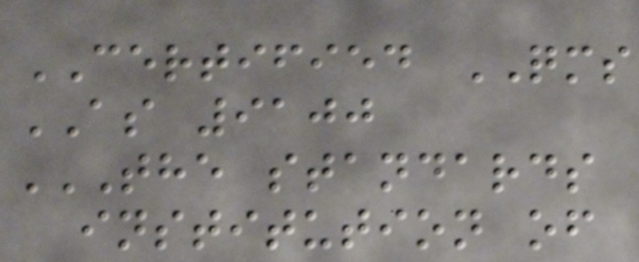CERTIFIED QMS
AS 9100
THE STANDARDS
INSTITUTION OF
